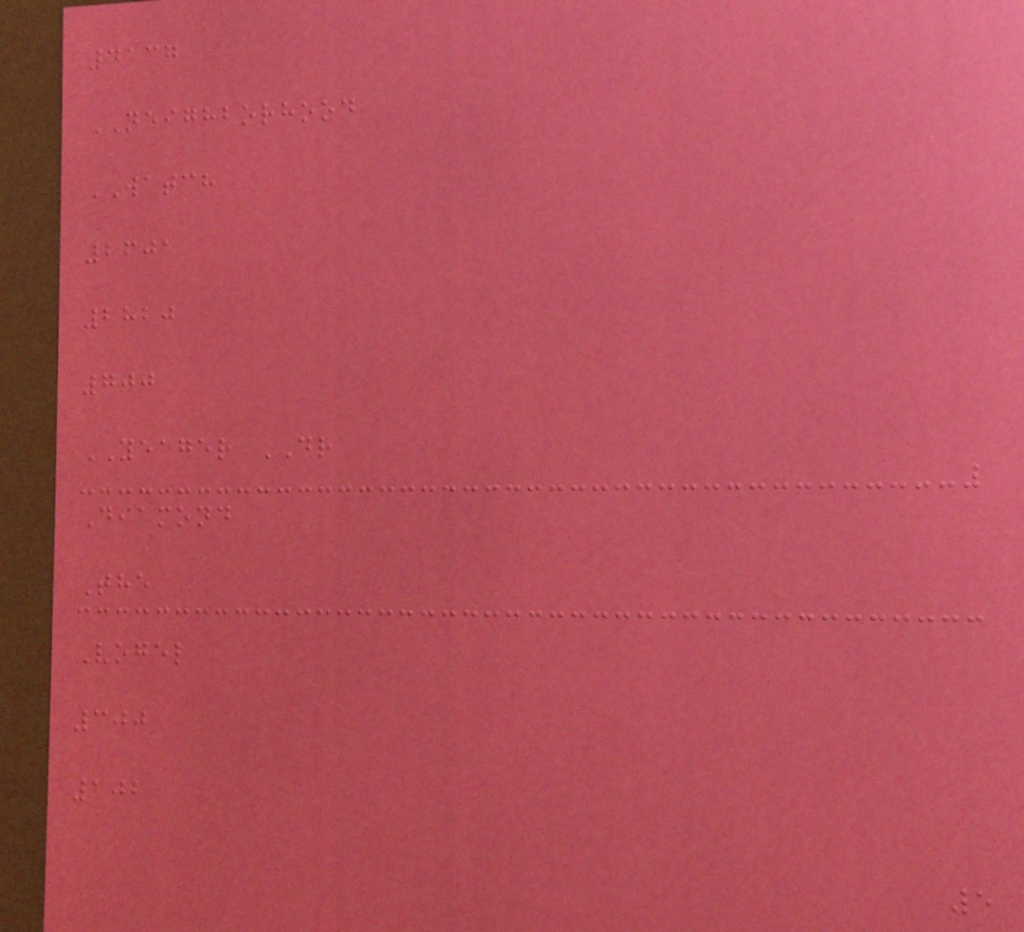4137
NEIGHBORHOOD
WATCH
2601
2820
700
YEAGER DR
Diamond
The
Vogel
300
102
5
